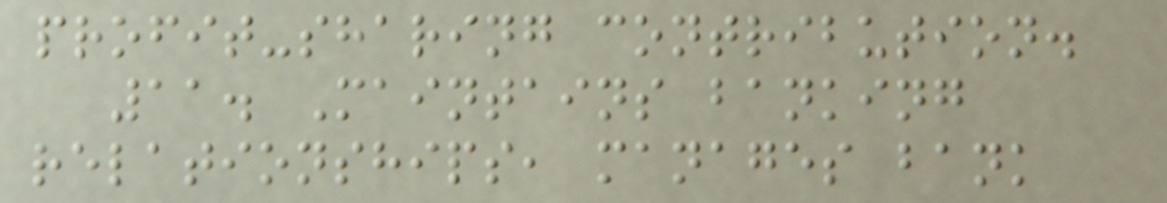profit-sharing contribution.
11. Maintains banking
relationships, manages bank
